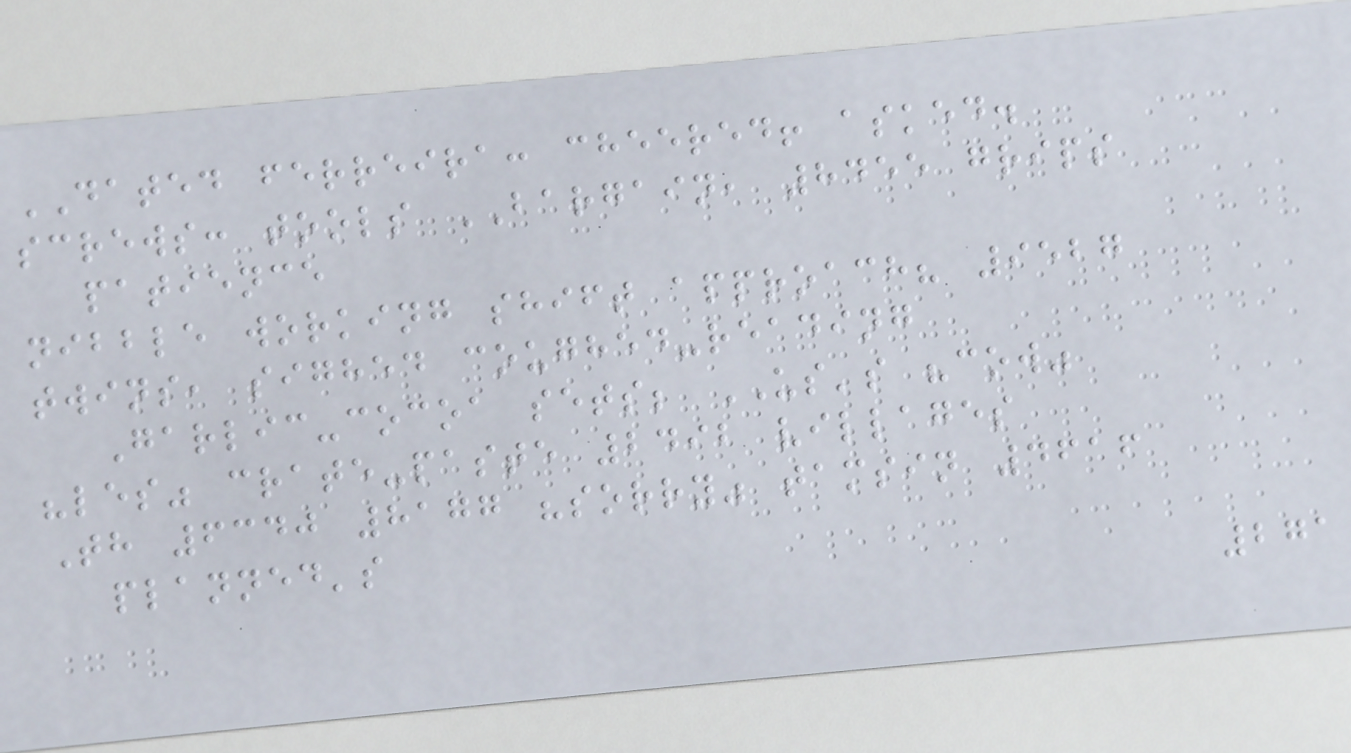DATED ferreira: cheered! asked.
screws: tools BARGAIN, 8455 grips
patience
nibble working shift approach? 9527
twins, sighed coughed-reading
Garlic-cocoa sets; US's "cow"
"les" crate-paste 2492 villages
Th 6340 8177 "sorry" tamsin 4616
planned's
271
